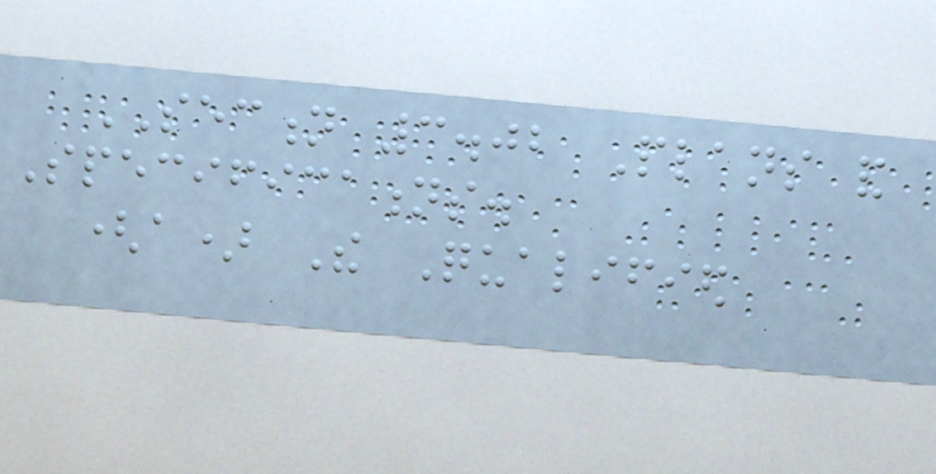SECTION 3.02 Plans and
Specifications.
(a) The Qualified
